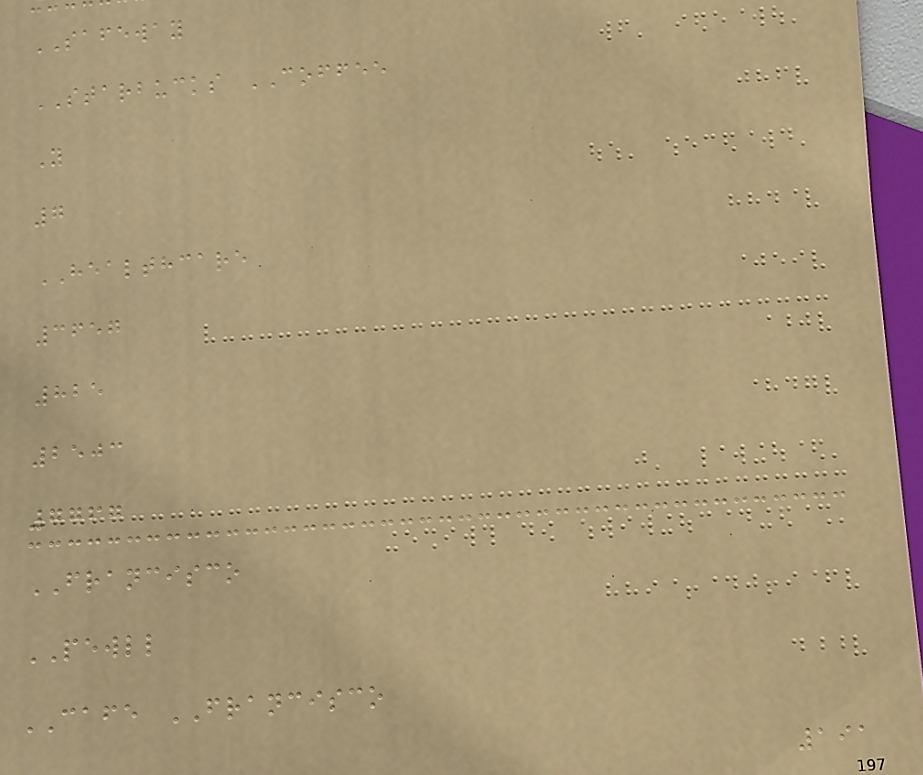SAFEWAY
STARBUCKS COFFEE
Y
7
HEALTHCARE
3657
825
2503
7767
FRANCISCO
PEWLL
CAFE FRANCISCO
191
